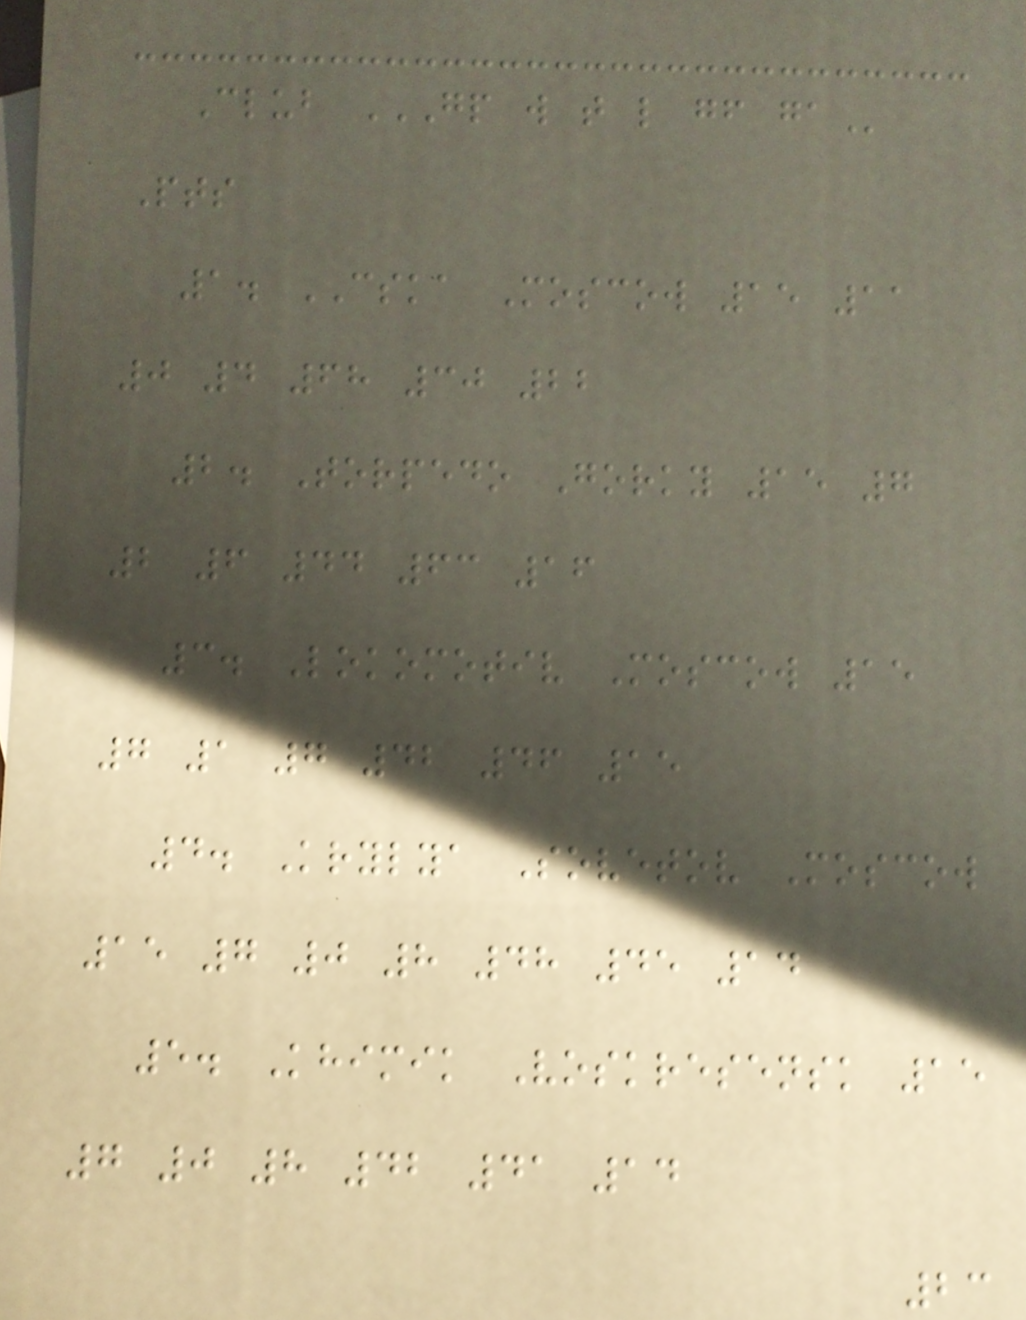Club GP W T L GF GA
Pts
1. CSKA Moscow 15 11
0 4 68 30 22
2. Torpedo Gorky 15 7
2 6 44 63 16
3. Lokomotiv Moscow 15
7 1 7 42 46 15
4. Krylya Sovetov Moscow
15 7 0 8 48 45 14
5. Khimik Voskresensk 15
7 0 8 42 41 14
23
